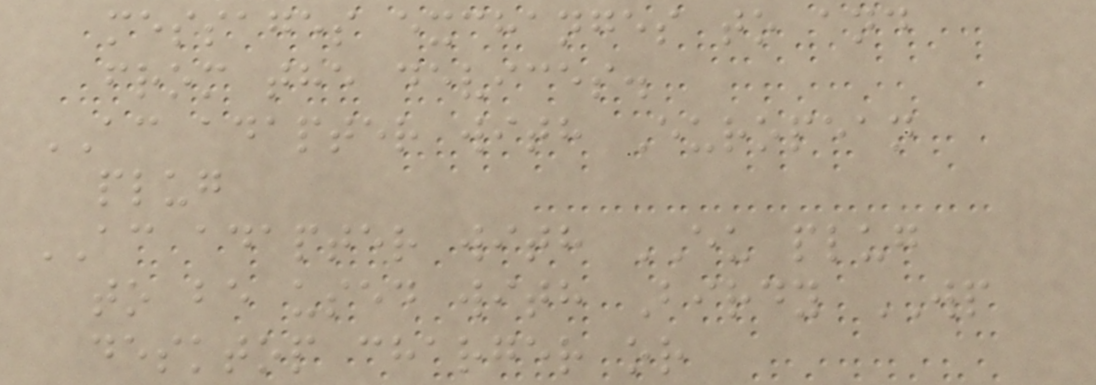messages exchanges to and
from the devices.
AC adapter with European
plug
AC adapter with EU plug
to be used with Birdy WP
desktop charger or
